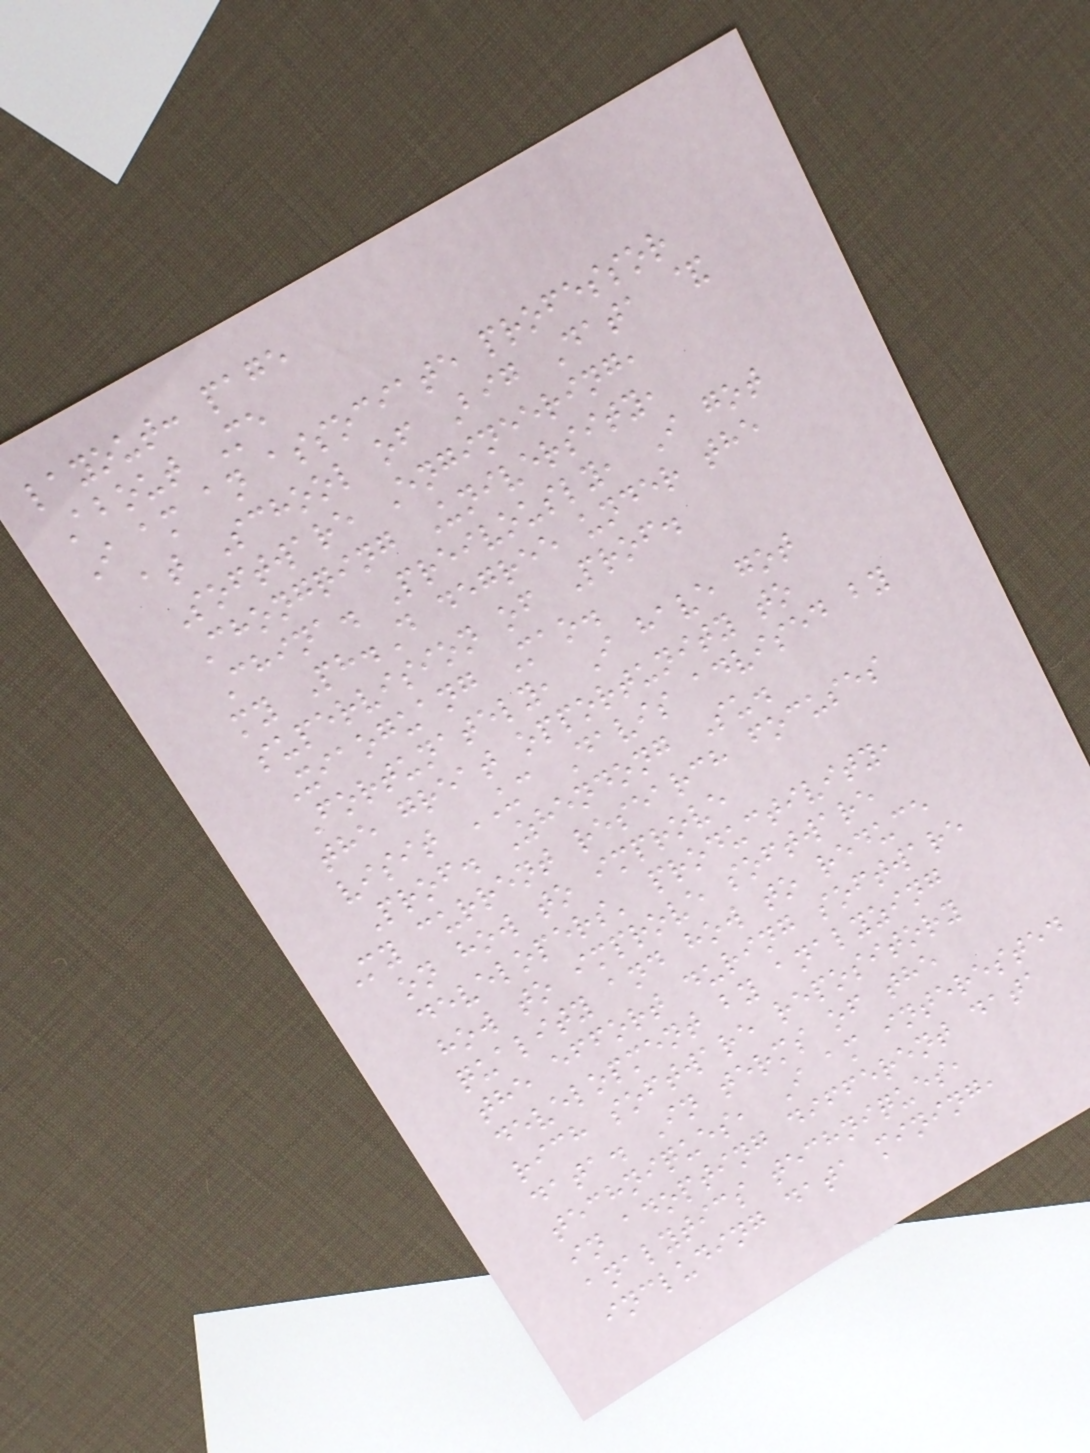layout: page
About Me
I am an associate professor
at School of Big Data &
Software Engineering,
Chongqing University,
China. Preivously, I got
my Ph.D degree under the
supervision of Prof.
Xiaoguang Mao.
Fortunately, I have got
the great opportunity to
visit UC Davis advised by
Prof. Zhendong Su.
My current research focuses
on how to improve
developers' productivity,
how to improve software
quality and how to reduce
the effort during software
development by analyzing
rich software repository
data. In terms of the
techniques, I am interested
in adopting different data
analytics techniques,
including data mining,
